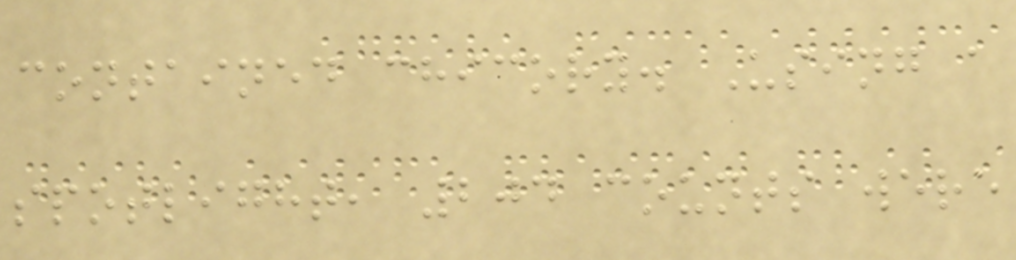contained chicory. Using a
spotlight, 204 counts were
